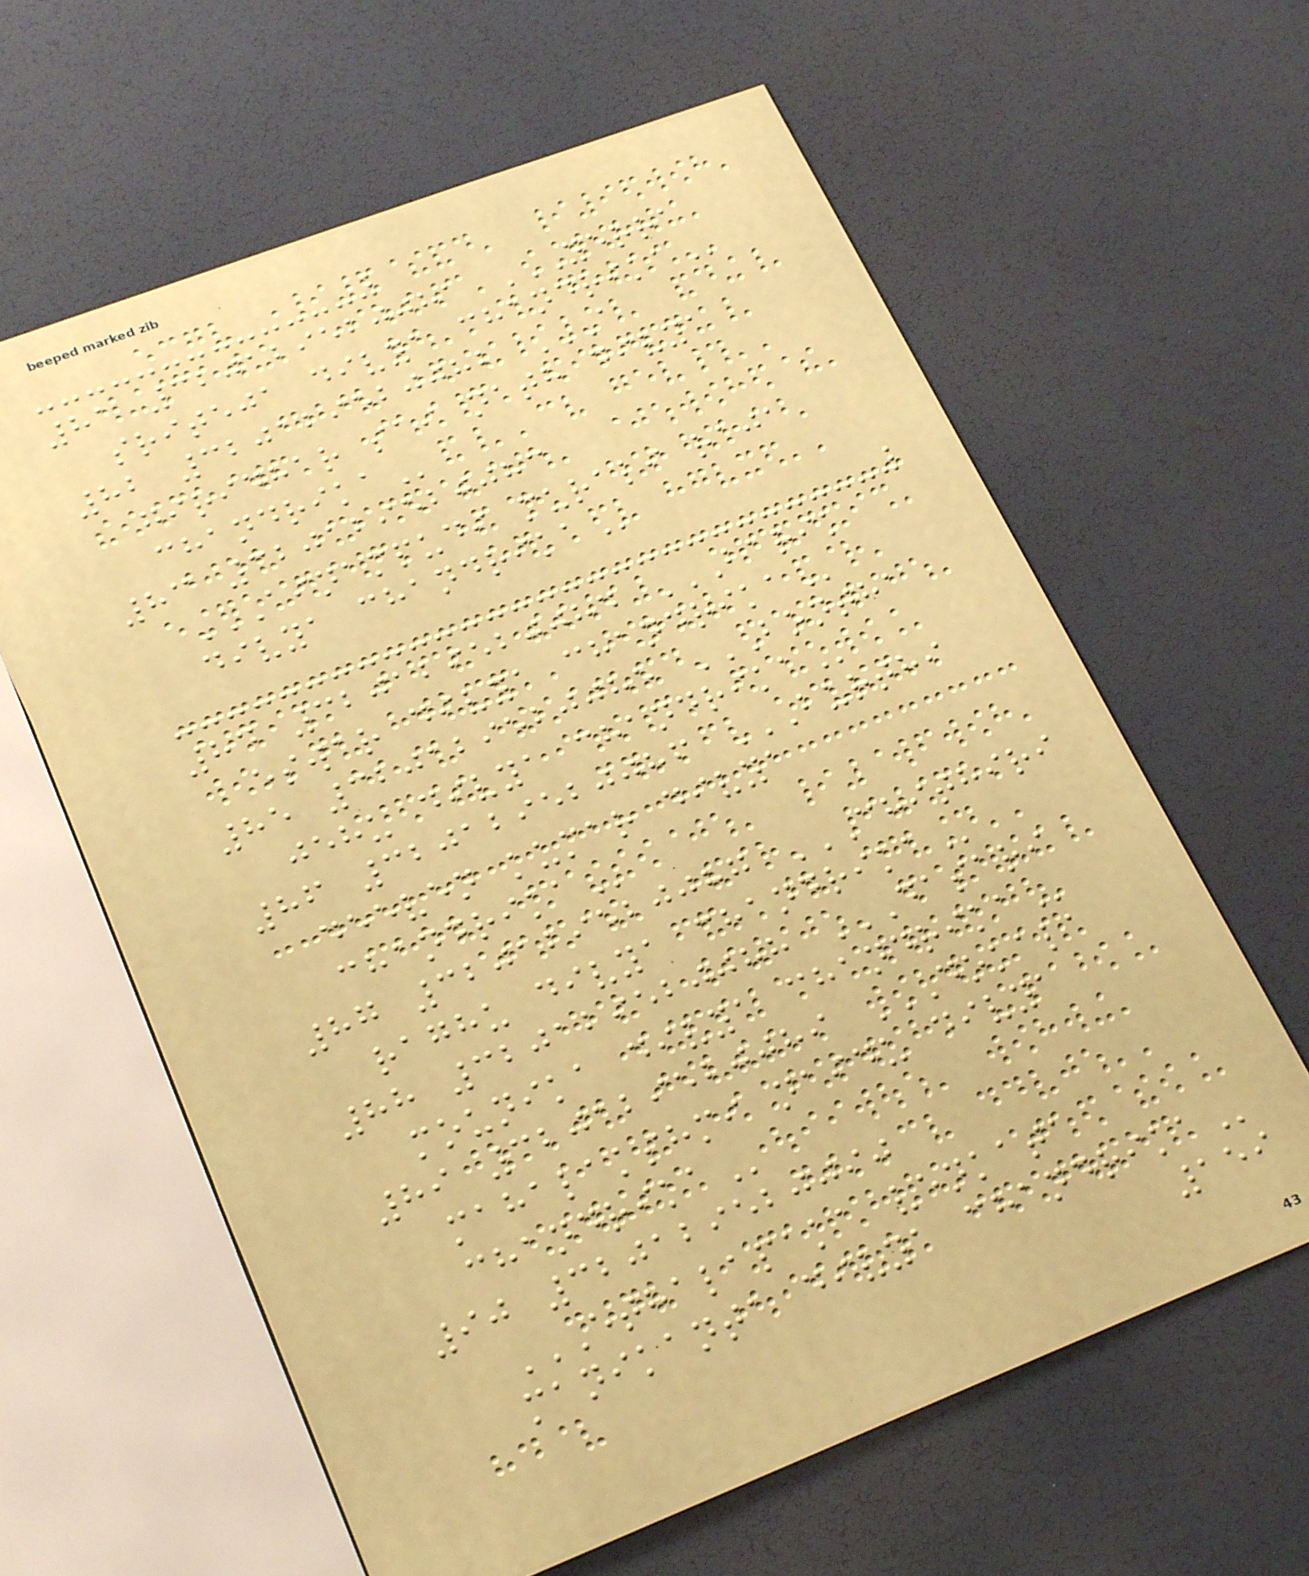81 320129520081 YERRA
SRITEJA DIVYA CHANDRIKA
82 320129520082 A
GIRIDHAR SAI NATH DIVYA
CHANDRIKA
83 320129520083
AINAMPUDI MURALI RAJA
DIVYA CHANDRIKA
84 320129520084 BARIK
ESWAR DIVYA CHANDRIKA
85 320129520085 BONTHA
JEHU DIVYA CHANDRIKA
86 320129520086 BURTHI
DEEVEN KUMAR DIVYA
CHANDRIKA
87 320129520087 CHITHIRI
RAGHU DIVYA CHANDRIKA
88 320129520088 DASARI
MOUNIKA DIVYA CHANDRIKA
89 320129520089 DOKALA
MAHALAKSHMI NAIDU DIVYA
CHANDRIKA
90 320129520090
ETHALAPAKA VENKATA
MANIKANTA DIVYA CHANDRIKA
159
